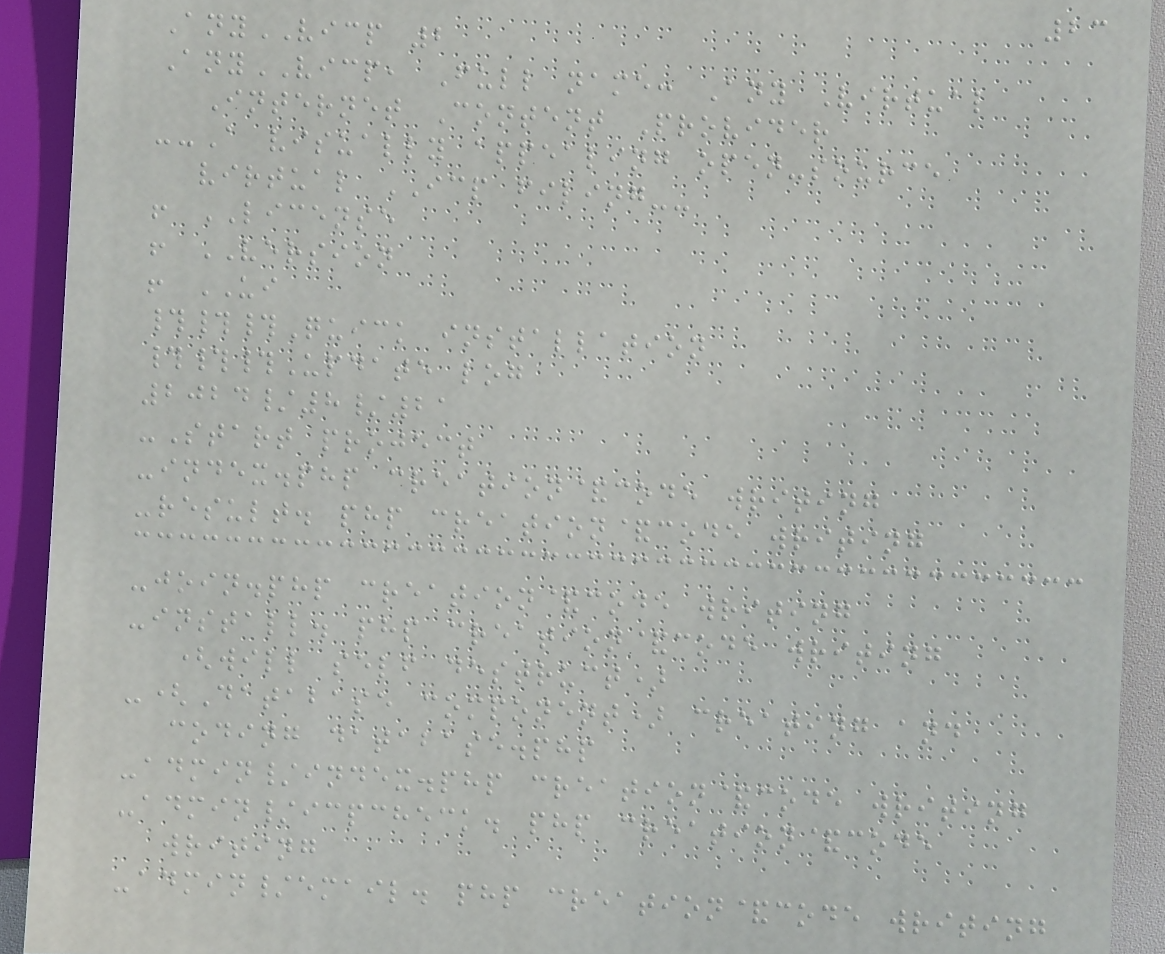23
AnyVICP 2
AnyVICP, Full name: Any Virtual
Internet Content Provider
--A visually appealing open-source
virtual ICP filing--
! LICENSE
! VERSION
! UI
###Quick installation
###Update log
2024/8/21
-Start project
-index.php creation&code writing
-result. php creation&code writing
-join.php creation&code writing
-install. php creation&code writing
(will self destruct)
-(Database component) creating and
coding database.php
-admin/index.php creation&code writing
-admin/icpcheck. php creation&code
writing
-admin/email. php creation&code writing
